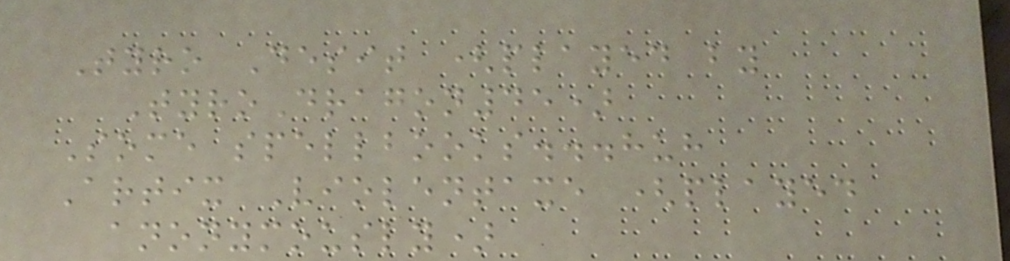Tyro Desit (played by
TyroDragon45)
Some spellbooks...huh
Artix Violentaxe (played
anonymously)
